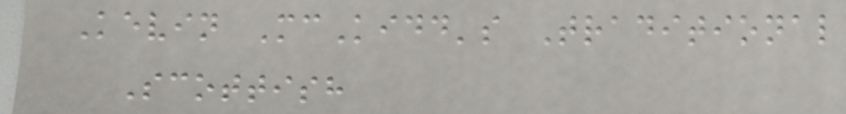Kevin McKidd's Traditional
Scottish
